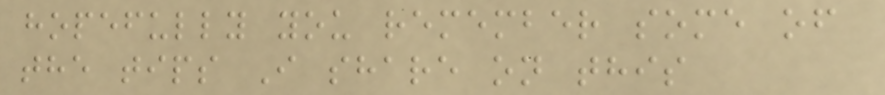hopefully you remember some of
the tips I share on this
